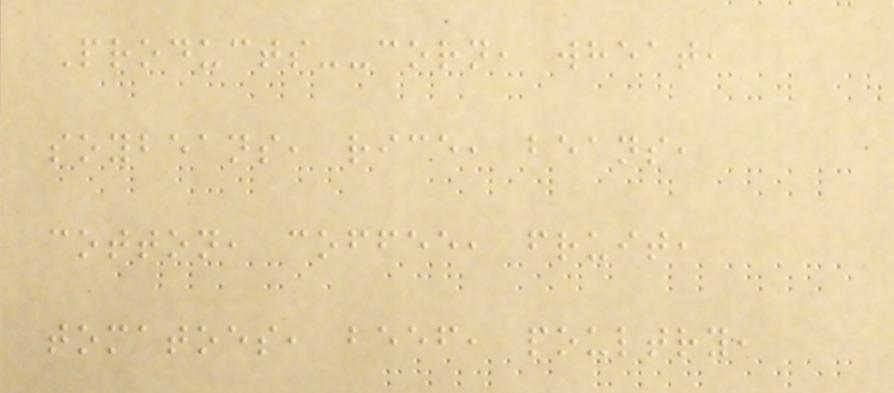Products--corn, wheat,
soybeans, rice, beans,
cotton, coffee, fruit,
tomatoes, beef, poultry,
